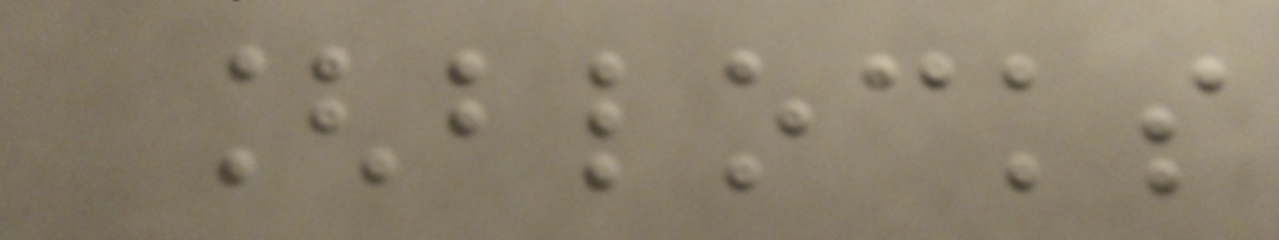[blocks
